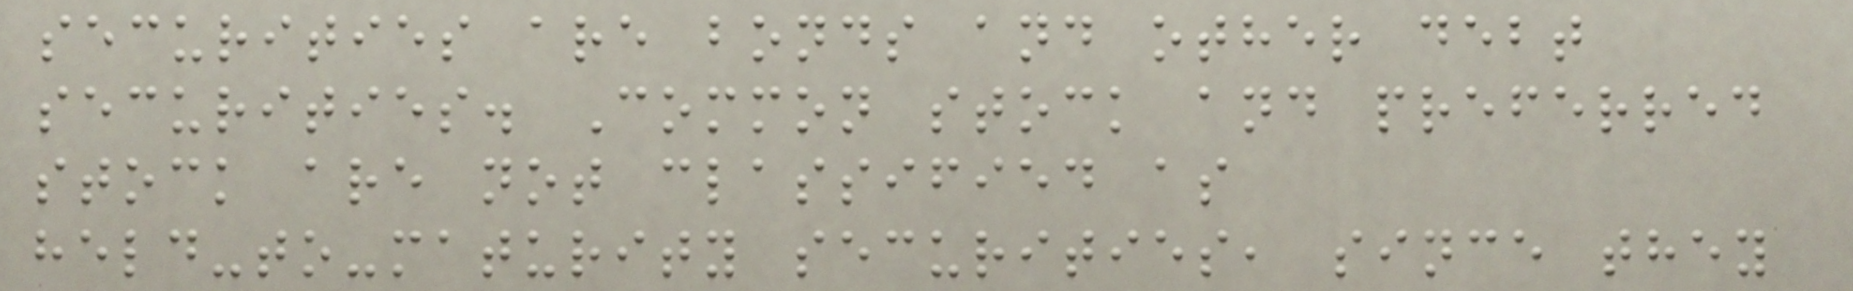securities are bonds and other debt
securities. Common stock and preferred
stock are not classified as
held-to-maturity securities, since they
